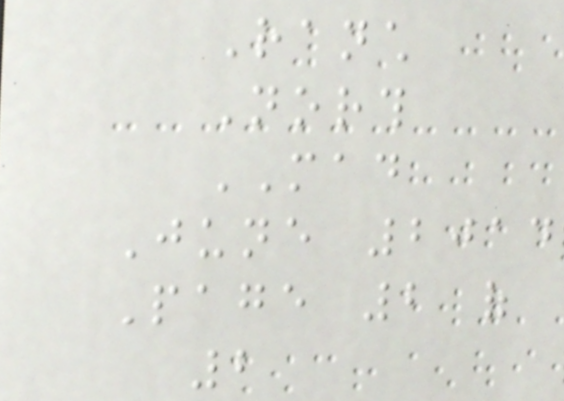Ranch
North
MAD
June 2014
Page 2 of
2
